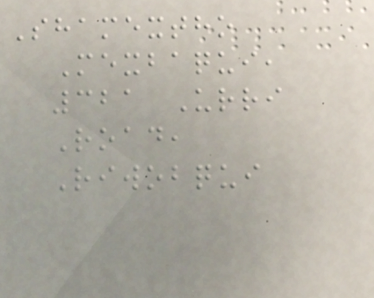Shamextho
Mexbaqui,
321 Urri
Road,
Riwobqui
